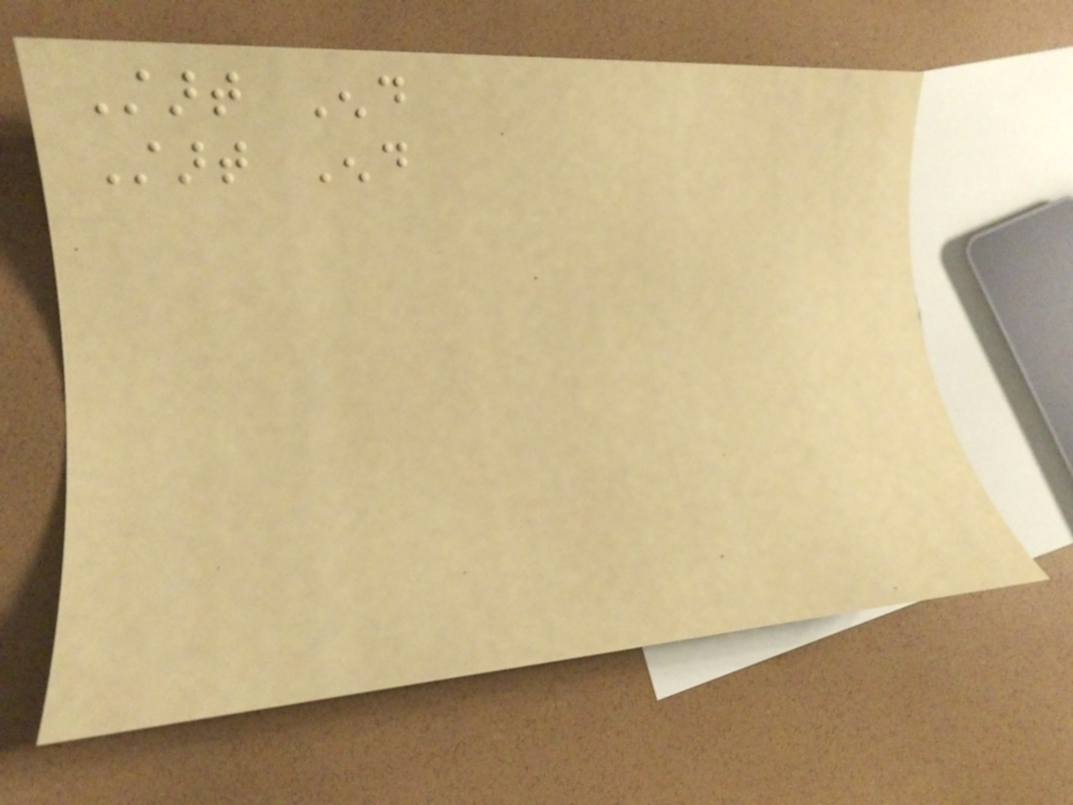Start End
Start End
